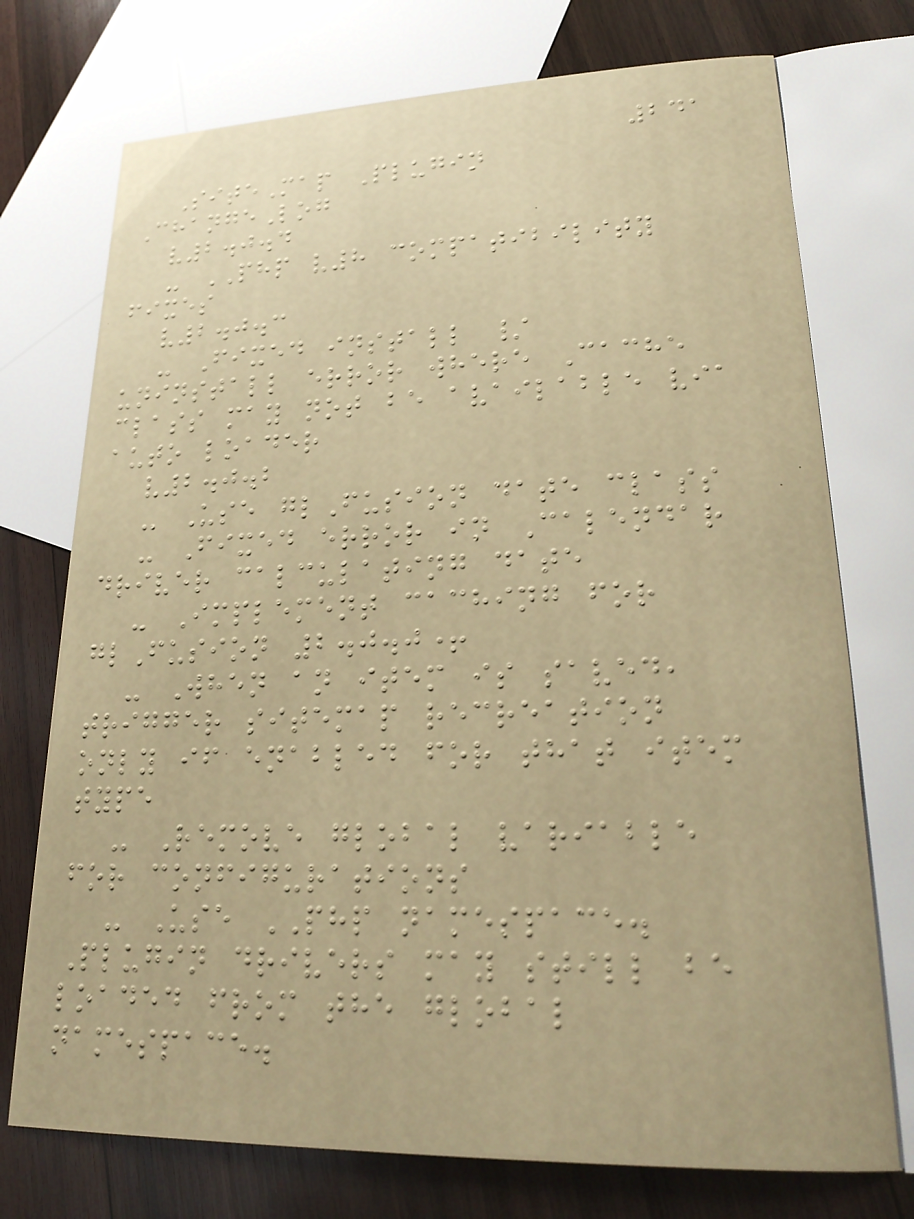241
SiteMap Plugin
ChangeLog
v2.0.4
- PHP v8 compatibility
fixes
v2.0.3
- Fixed install /
uninstall error where Cache
class may not be available via
auto loader
v2.0.2
- Use glFusion date class
- Fixed error in Calendar
driver calculating date
- Implement caching for
glFusion 2.0.0+
- When an item is saved,
trigger sitemap recreation
only if enabled for that item
type
- Remove global variable
for configurations
- Use PHP namespace.
Plugin drivers may still be
loaded from the global
namespace.
